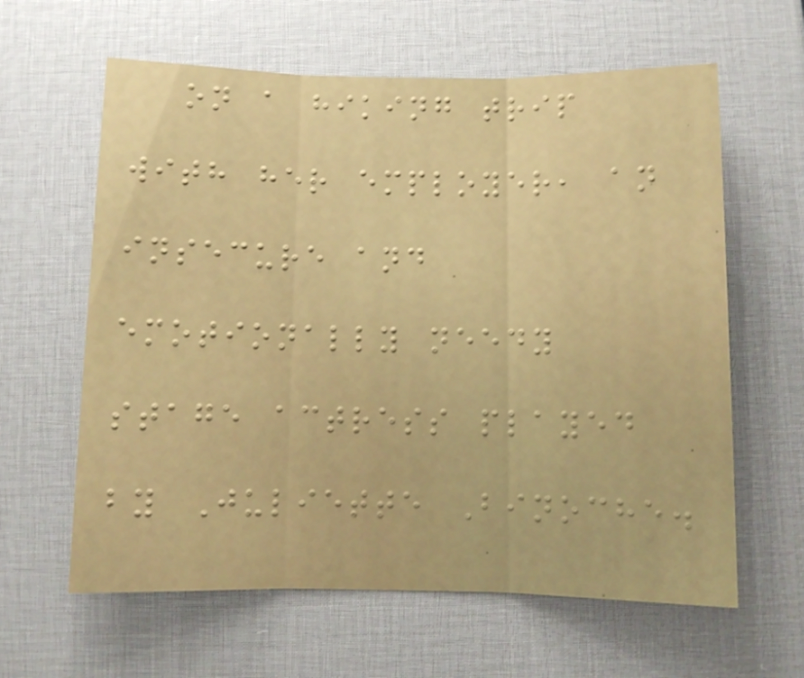on a hiking trip
with her employer, an
insecure and
emotionally needy
stage actress played
by Juliette Binoche.
